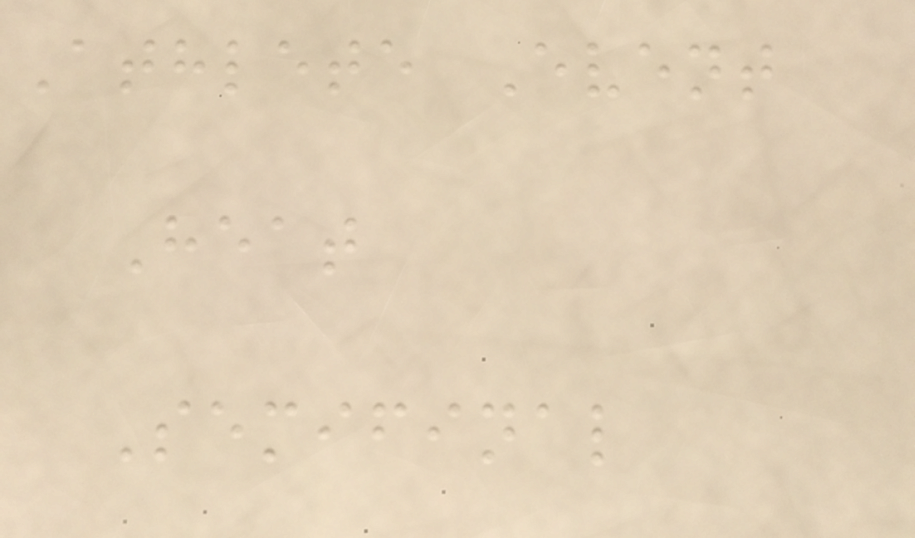Athlete Event
Heat
Semifinal
